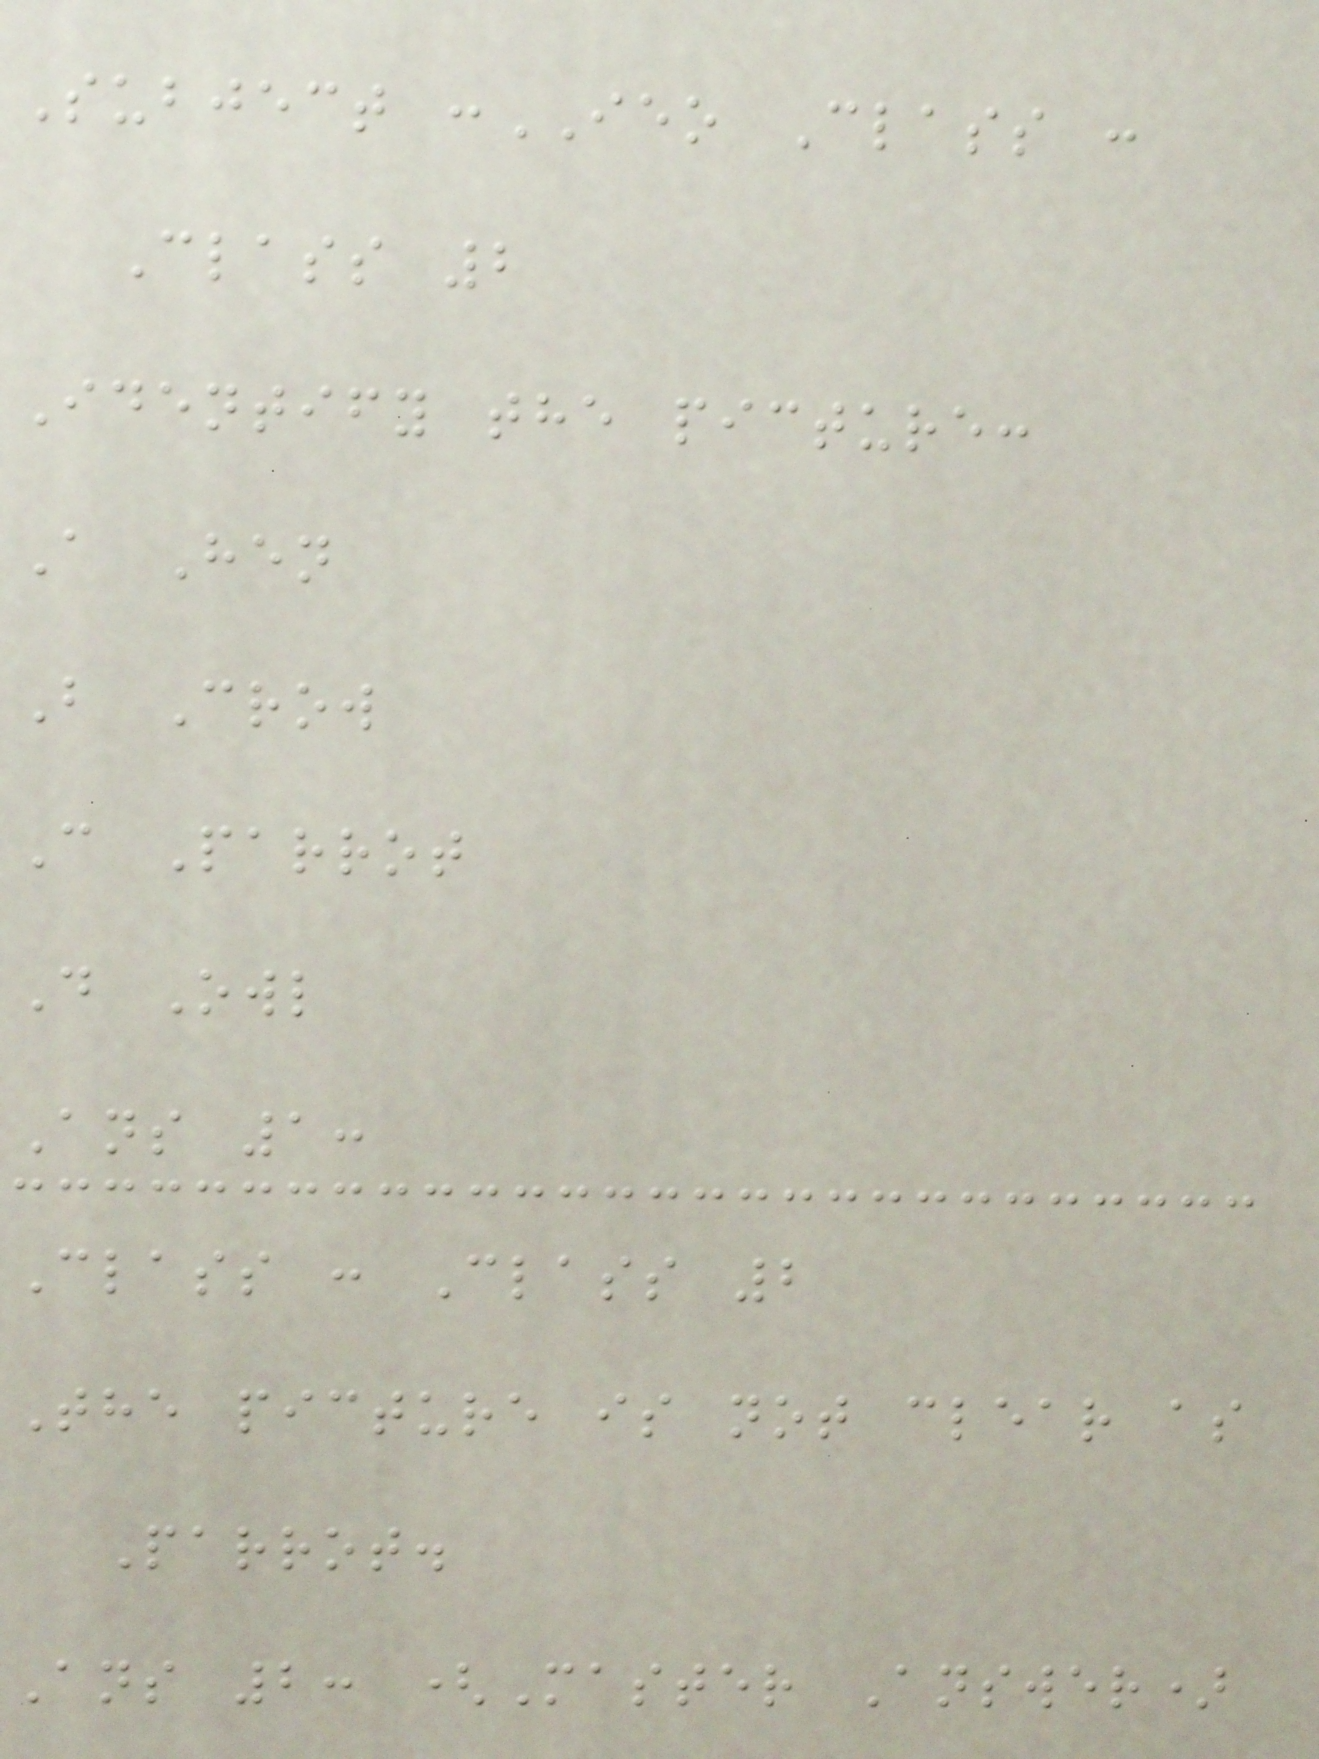Subject :IEO Class :
Class 2
Identify the picture:
A Hen
B Crow
C Parrot
D Owl
Ans 1:
Class : Class 2
The picture is not clear as
Parrot.
Ans 2: (Master Answer)
